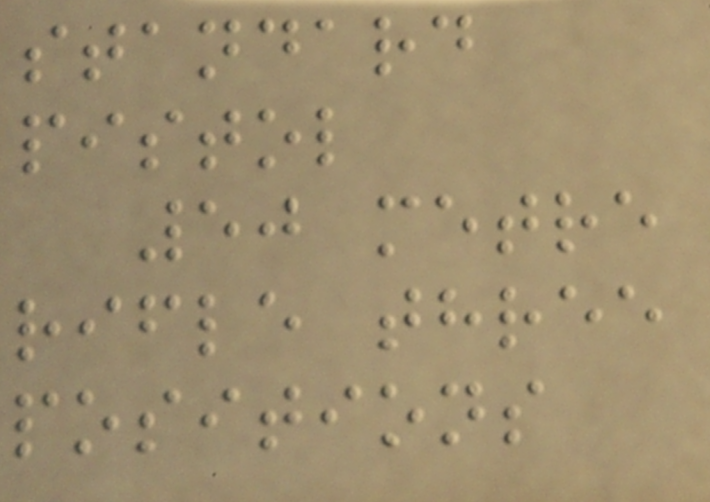standard
pistol
50 metre
rifle three
positions
